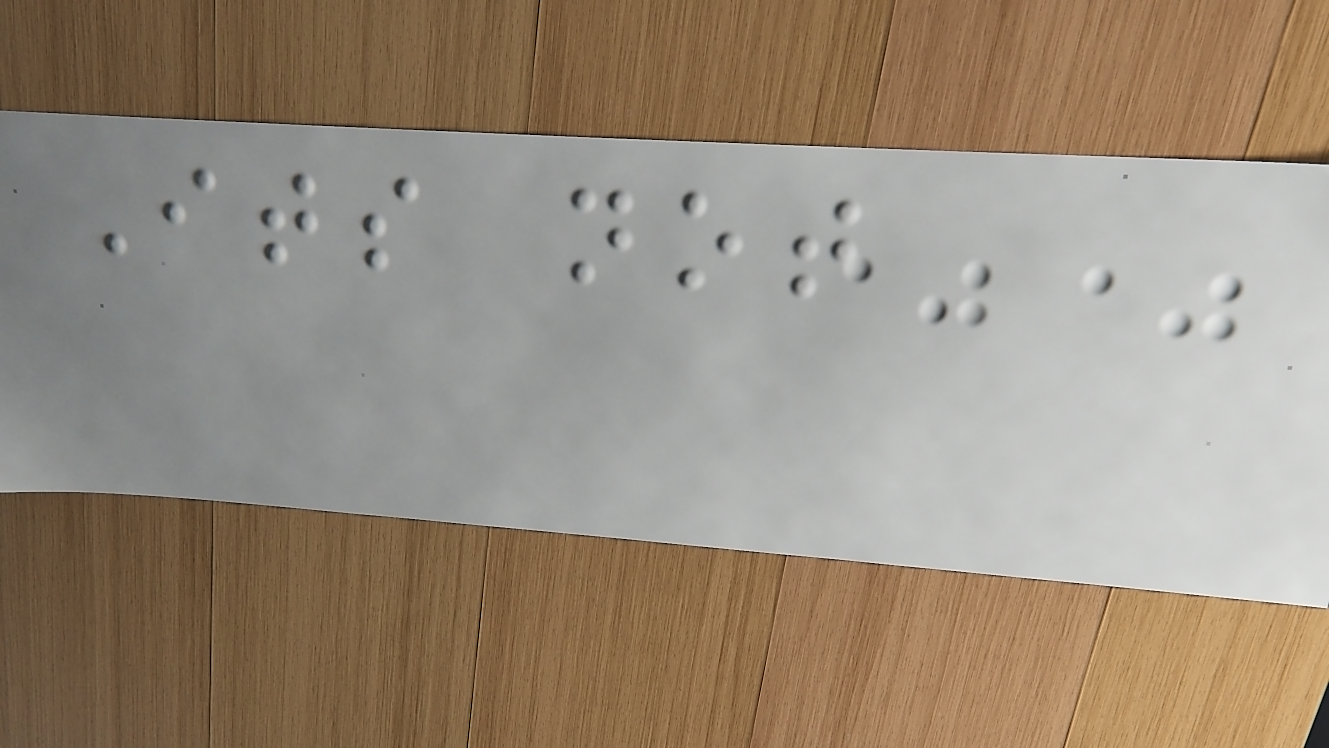Its not
